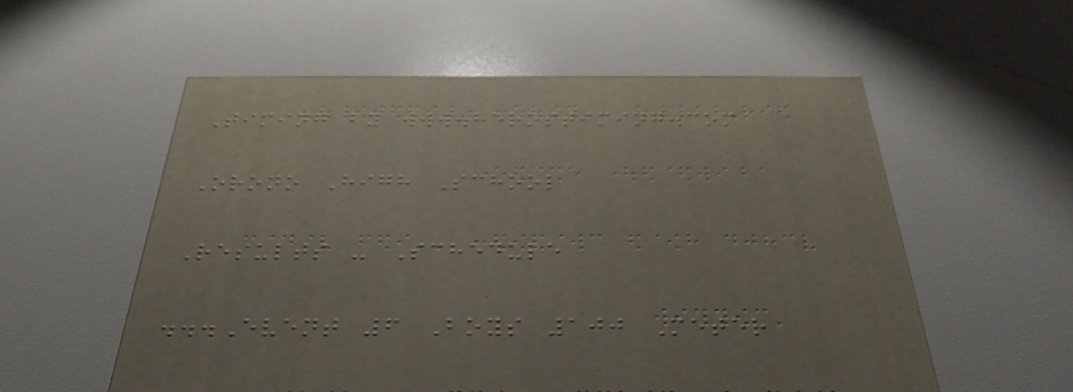Timing by www.herostiming.com
Orono High School
Results - Schedule
...Event 6 Boys 100 Meter
